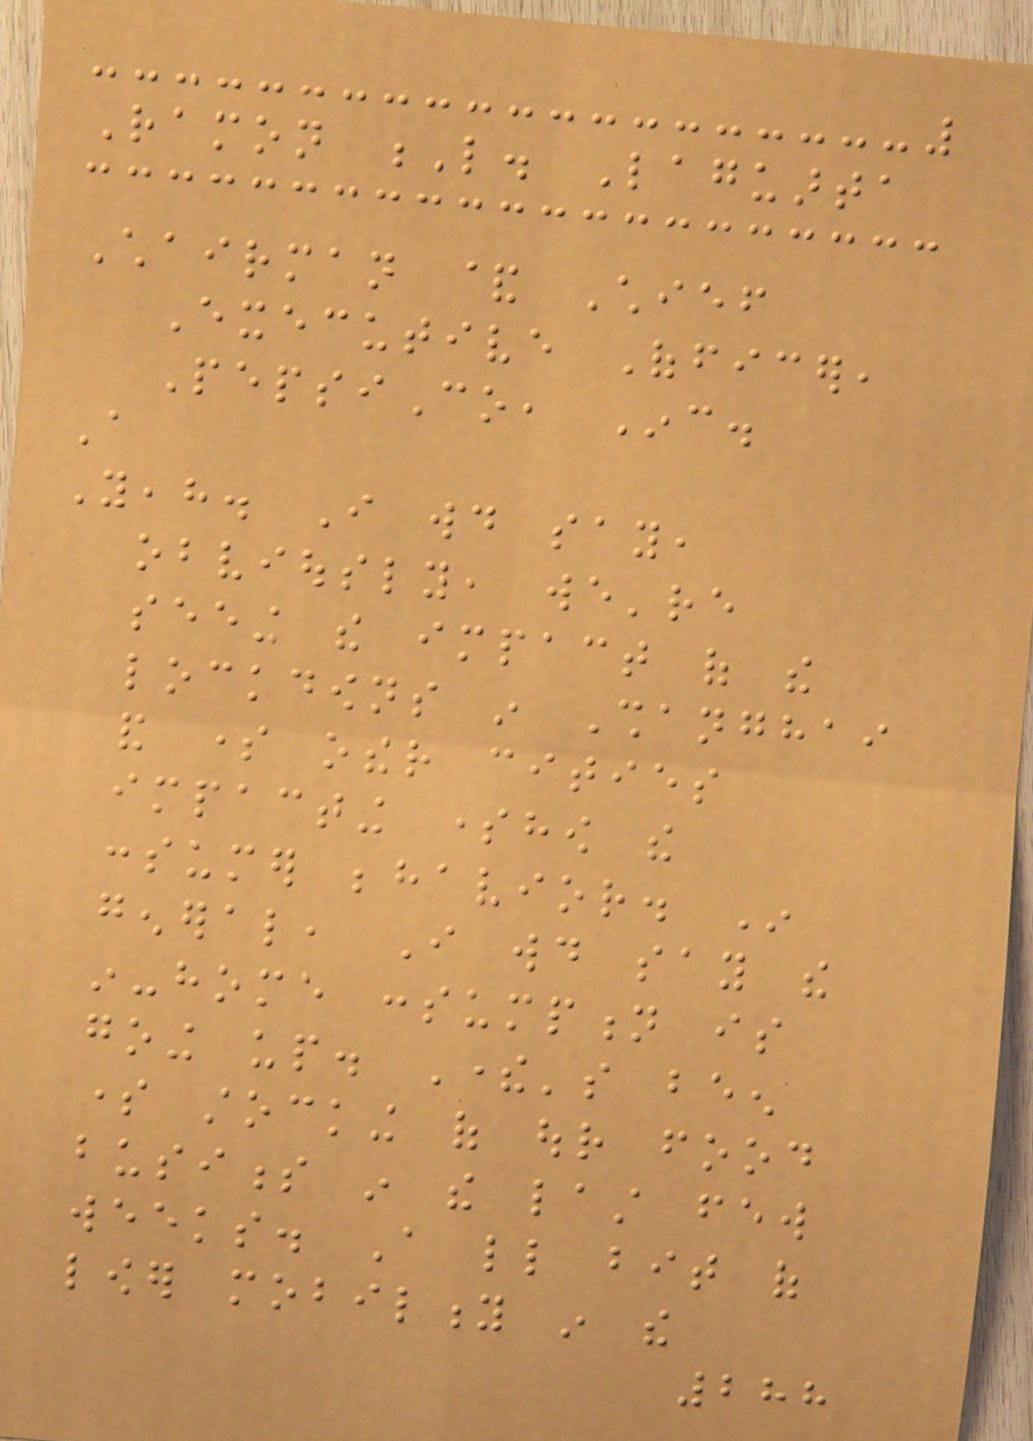Ramon L. Laguarta
Chairman & Chief
Executive Officer,
PepsiCo, Inc.
A
Yeah. I would say,
obviously, we're
seeing the impact of the
lockdowns in Shanghai
and some other cities
impacting somehow the
consumer behavior. In
general, I would say the
in-home consumption is
going up. There's been
some stocking of our food
business in the last few
weeks. A little bit of
lower mobility in the
288
